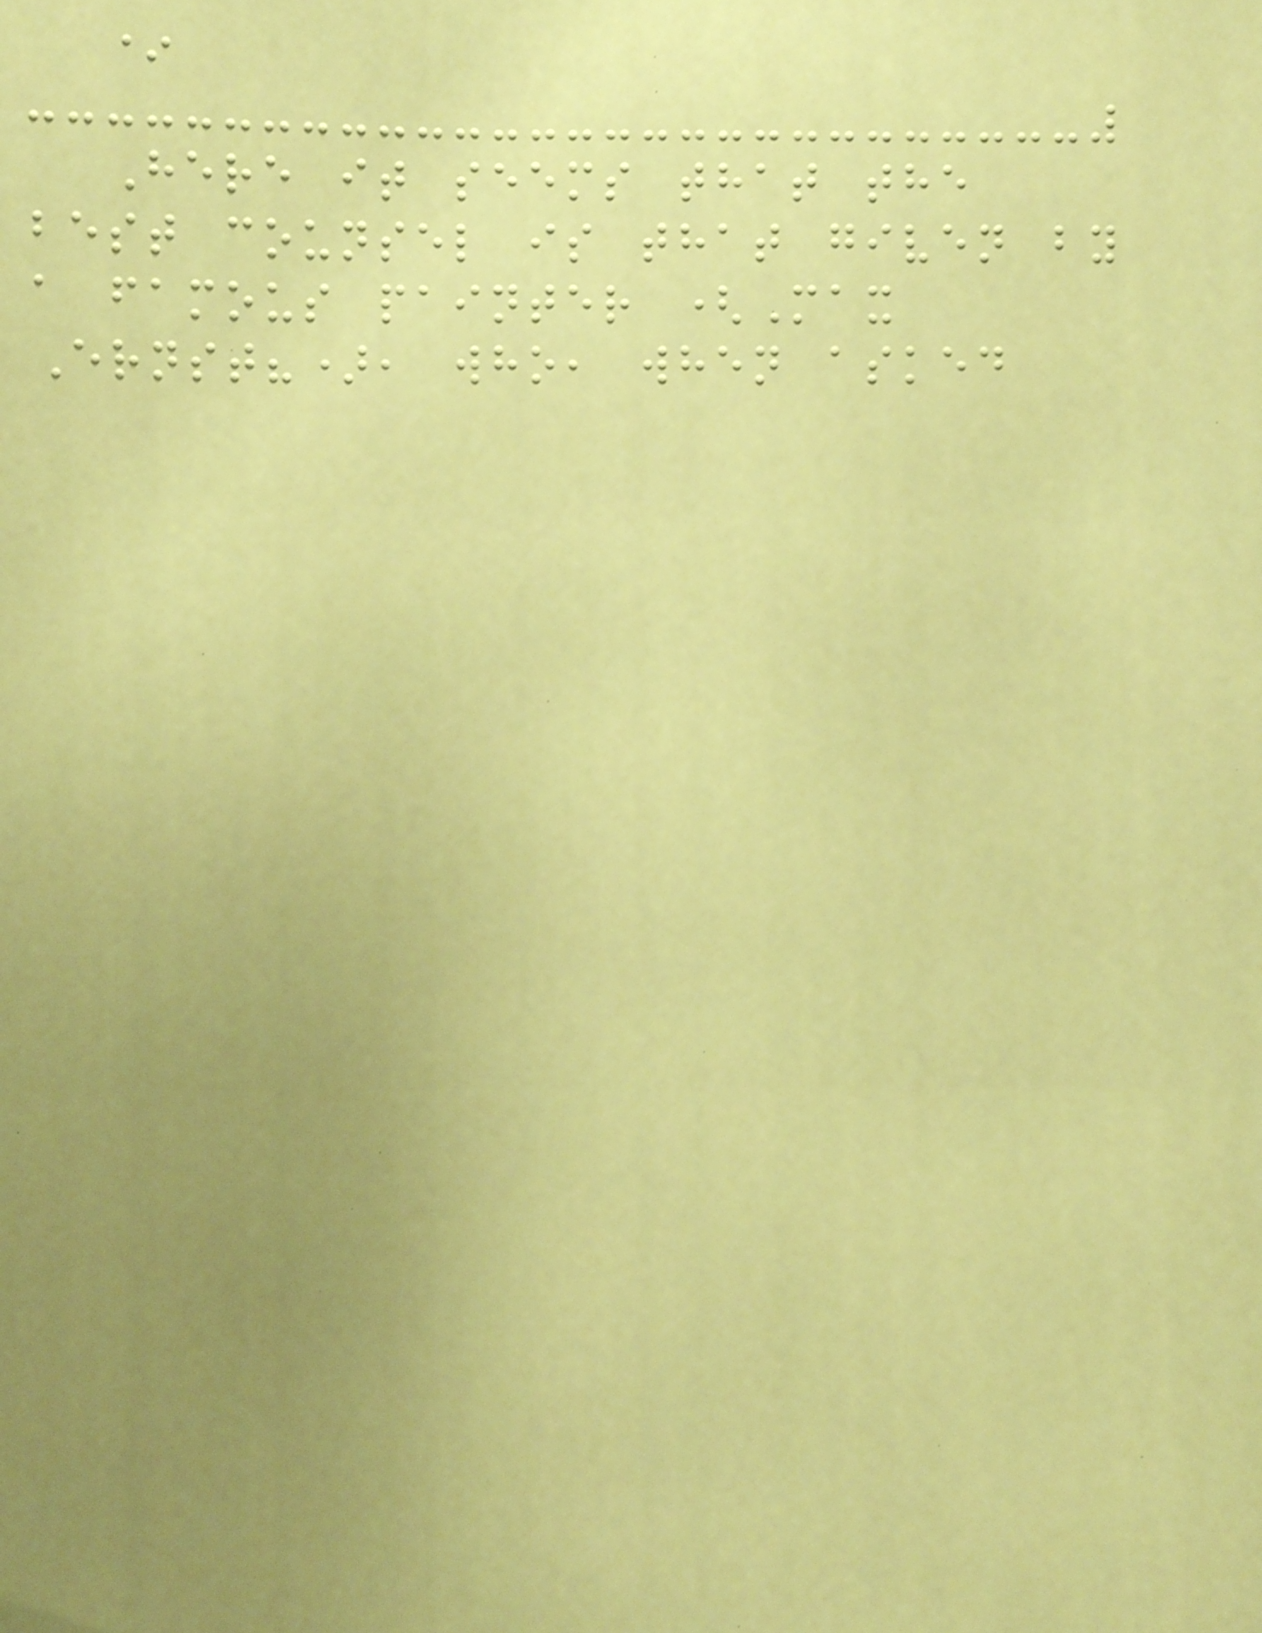*
Here it seems that the
best counsel is that given by
a famous painter (Max
Ernst?), who, when asked
